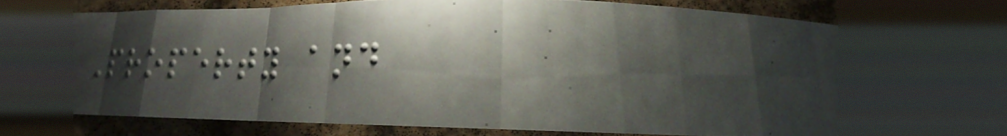Property and
